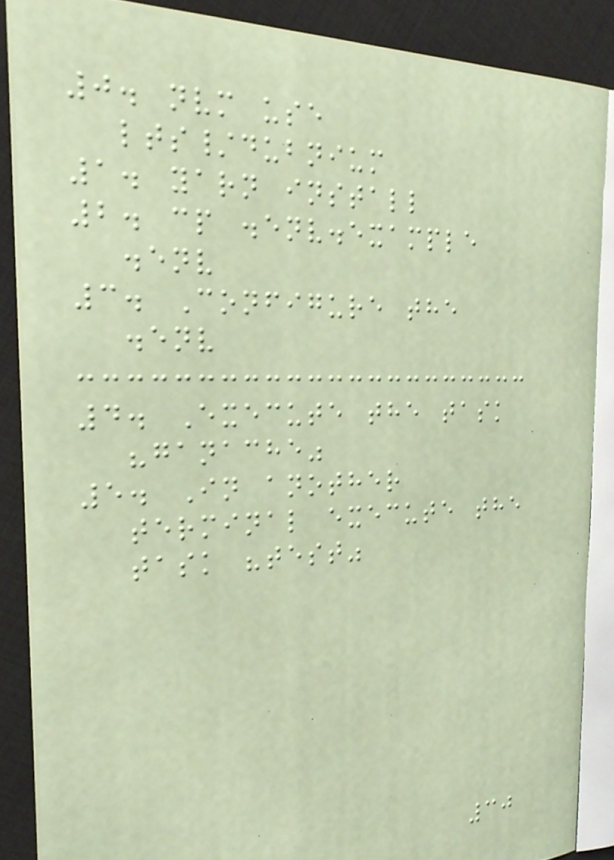0. nvm use
lts/dubnium
1. yarn install
2. cp .env.example
.env
3. Configure the
.env
4. Execute the task
"ganache"
5. In another
terminal execute the
task "test"
30
